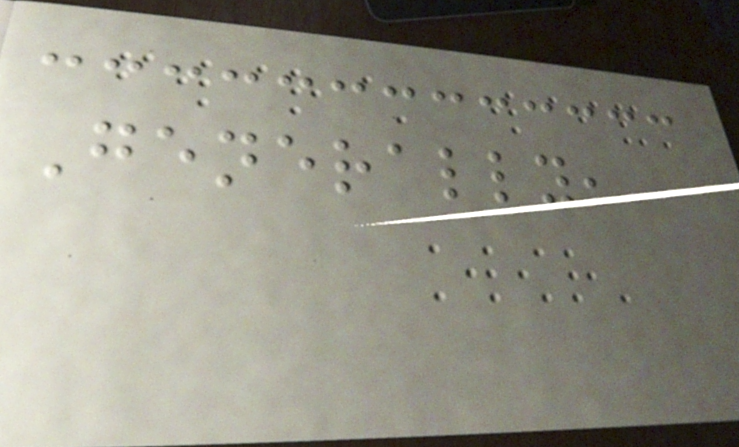Generally,
